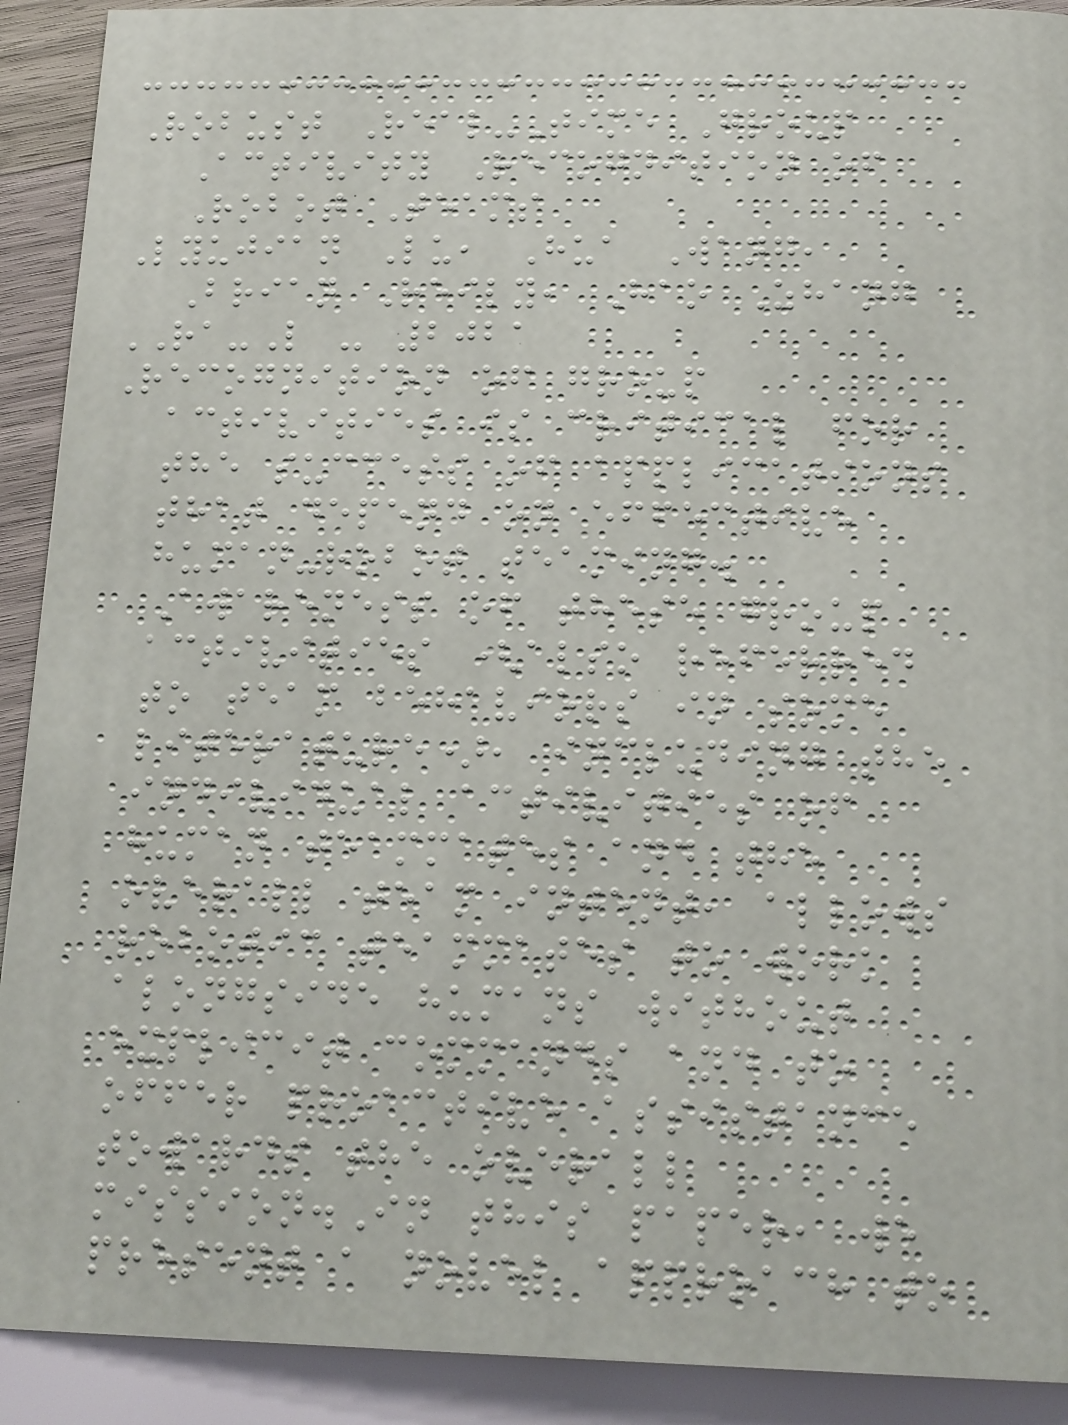Robust Real-Time Group
Activity Recognition of
Robot Teams
Lyujian Lu, Hua Wang,
Brian Reily, Hao Zhang
RA-L - 2021
Recognition of group
activities is critical for
the success of applications
that depend on effective
human-robot teaming.
Awareness of these group
activities (also referred
to team behaviors in some
literature), including the
individual activities of
human teammates and the
overall team intent, allows
robotic teammates to work
alongside humans without
explicit commands and to
offer proactive assistance
towards the overall
mission.In this paper, we
present a novel approach to
